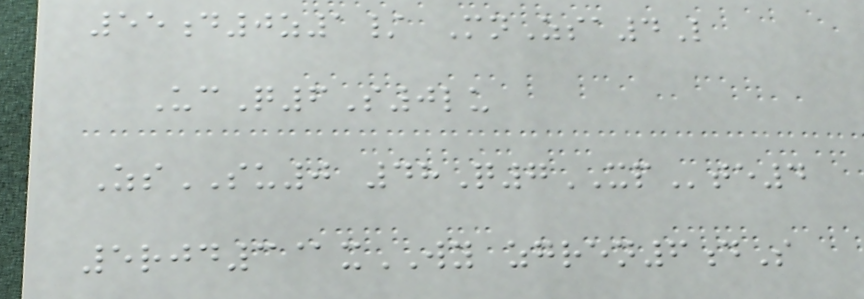55d0z1/ MnZsa4L
UcQ6S0lu
ZsSU0 48Q7XPte4
5rjd3@xWY zgren6dS
